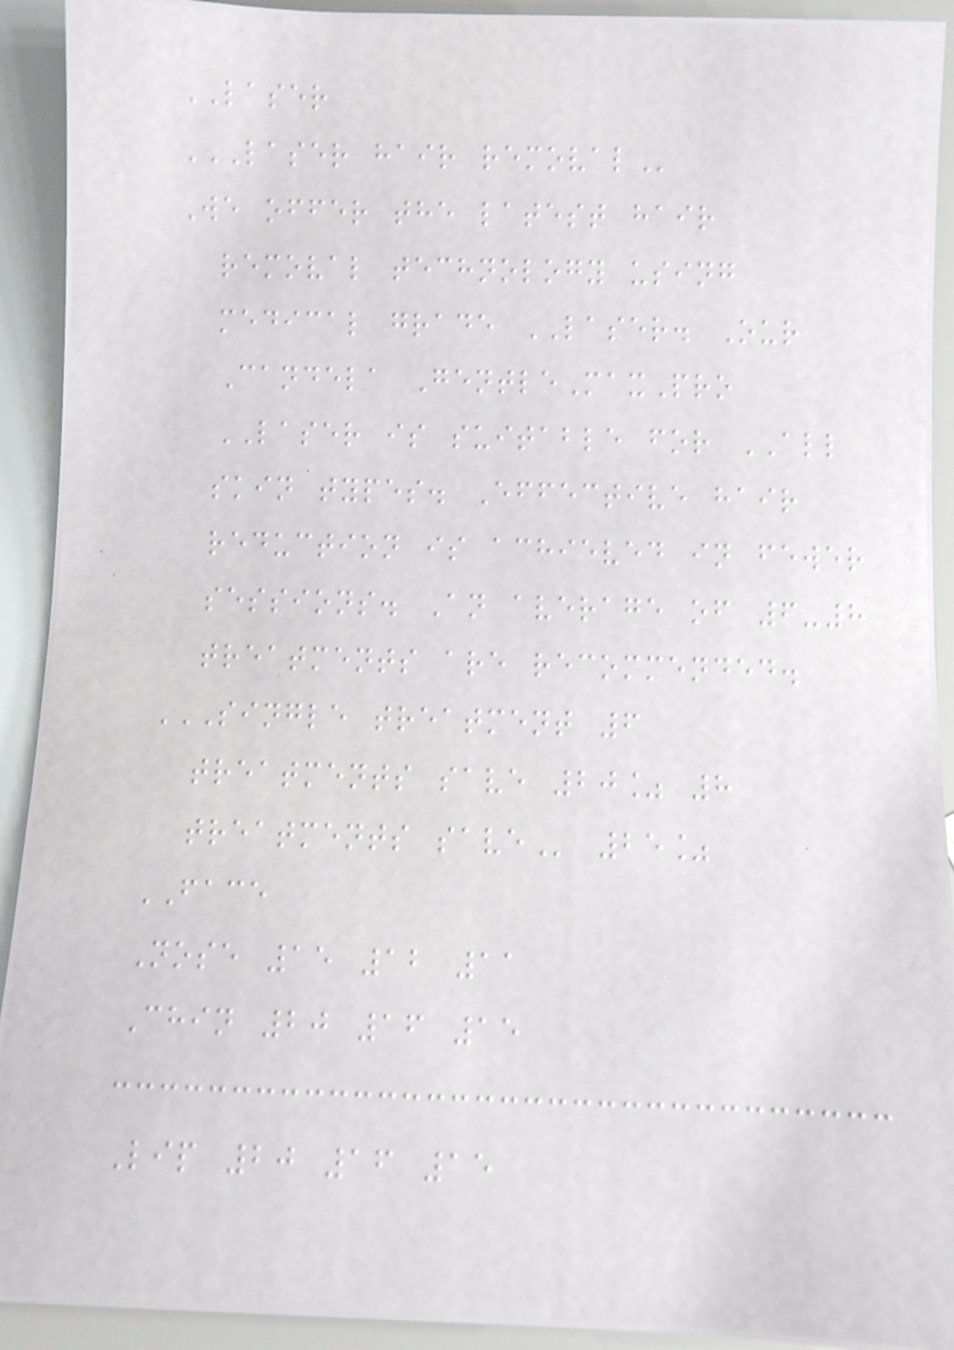LASER
LASER HAIR REMOVAL
We offer the latest hair
removal technology using
medical grade LASER. Our
Candela GentleMaxPro
LASER is suitable for ALL
skin types. Effective hair
reduction is achieved in fewer
sessions. An average of 6-8
treatments are recommended.
SINGLE TREATMENT 6
TREATMENTS SAVE 20% 8
TREATMENTS SAVE 25%
FACE
Nose 15 12 11
Chin 20 16 15
Lip 20 16 15
